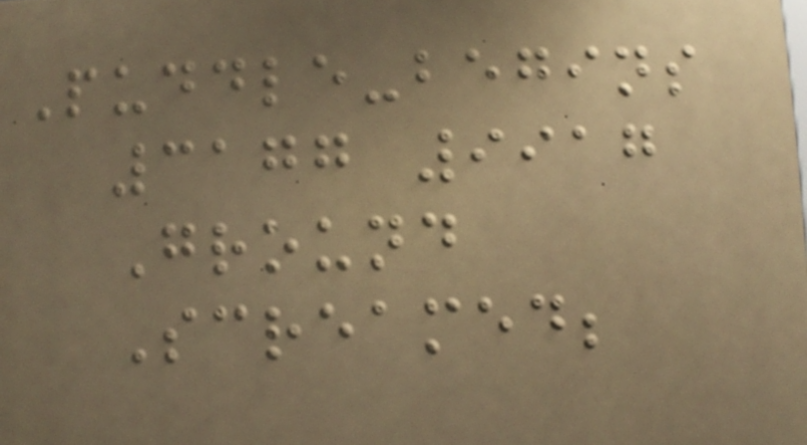Puddle-begins
3177 9917
Ground
Screamed;
